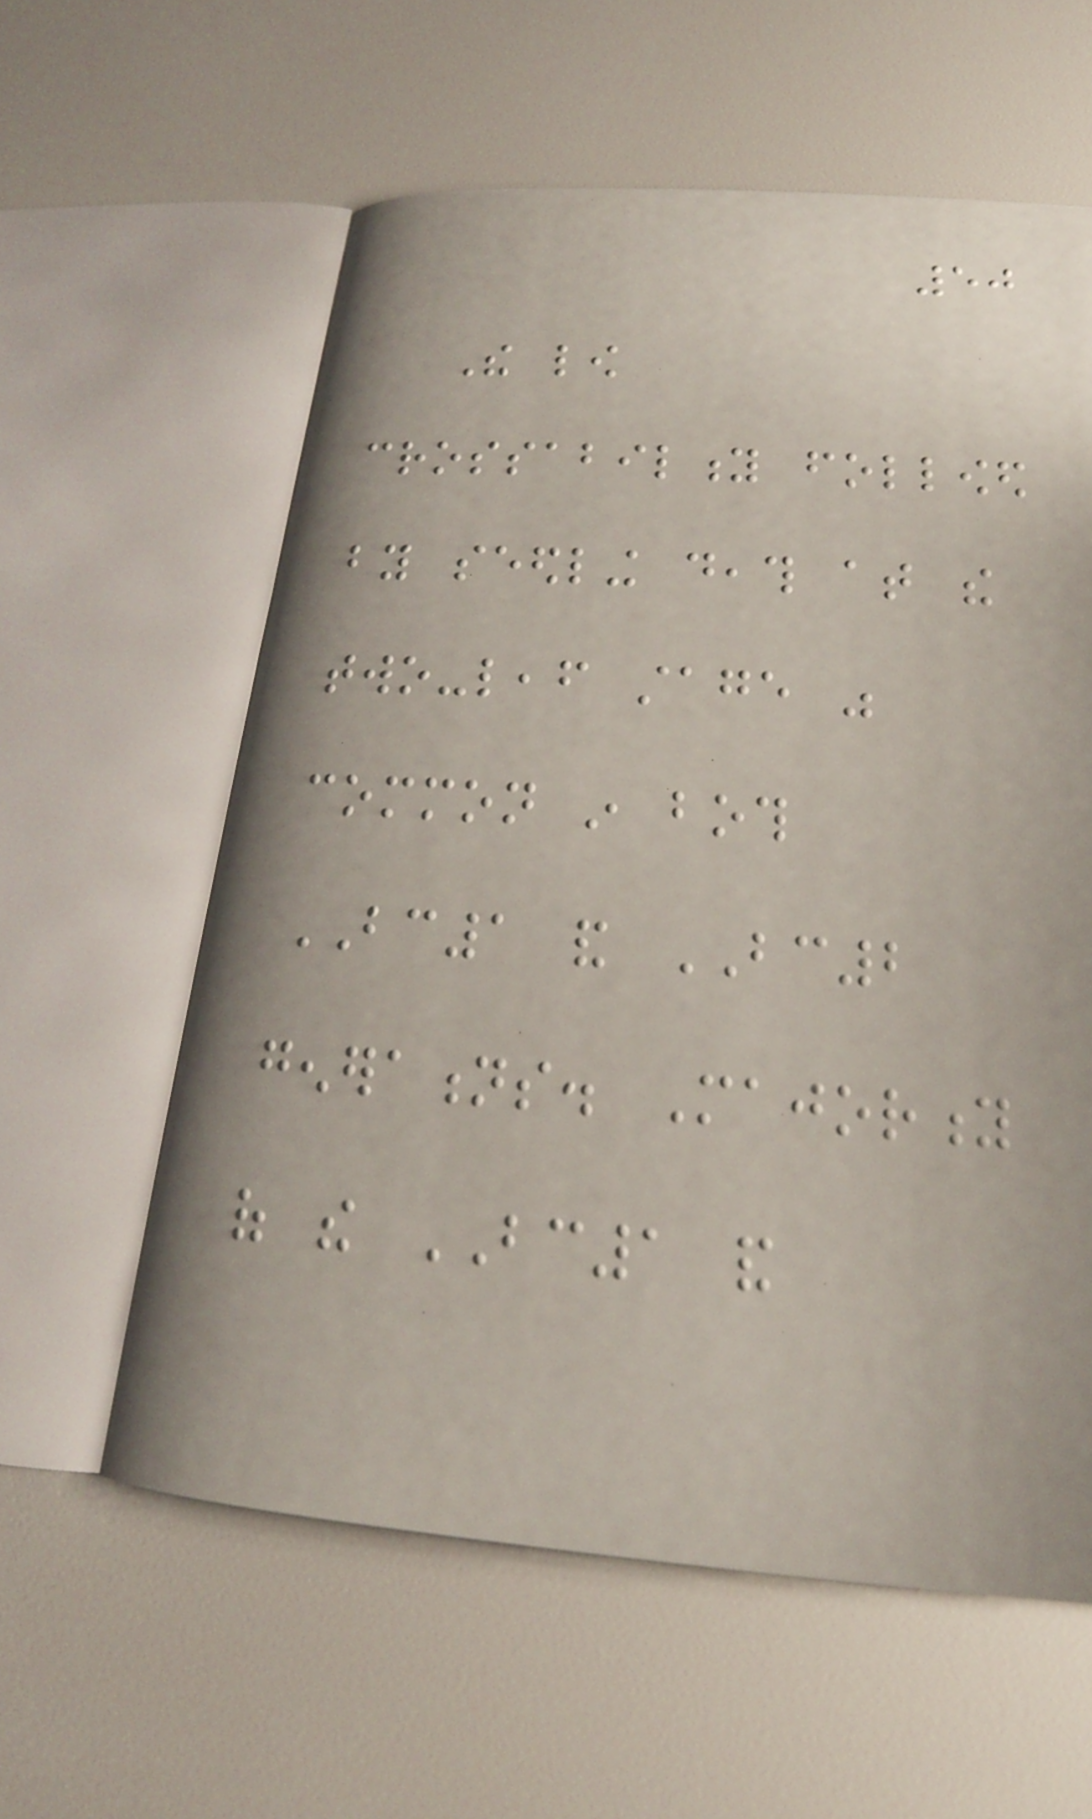50
The low
crossability followed
by seedling death at the
two-leaf stage was
common in both
BC1 and BC2
generations. Majority
of the BC1 and
